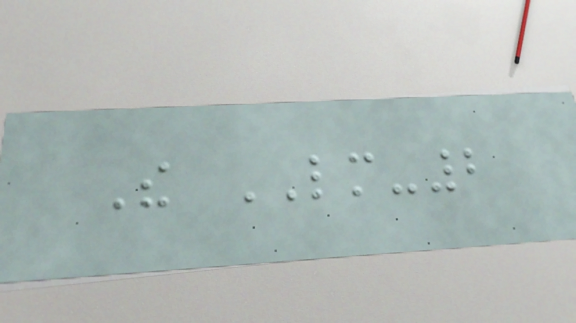The LM-2
